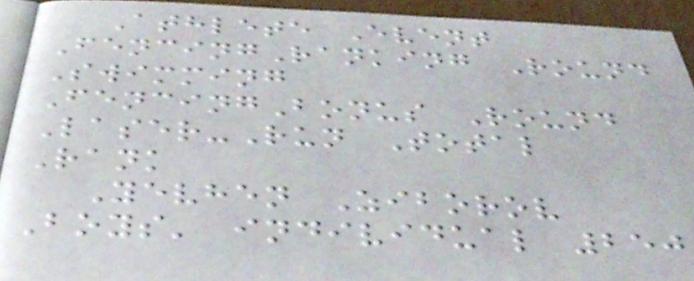Athlete Event
FencingRanking Round
Swimming
FencingBonus Round
Laser-Run Total
Rank
Yevhen Ziborov
Boys' individual 250
